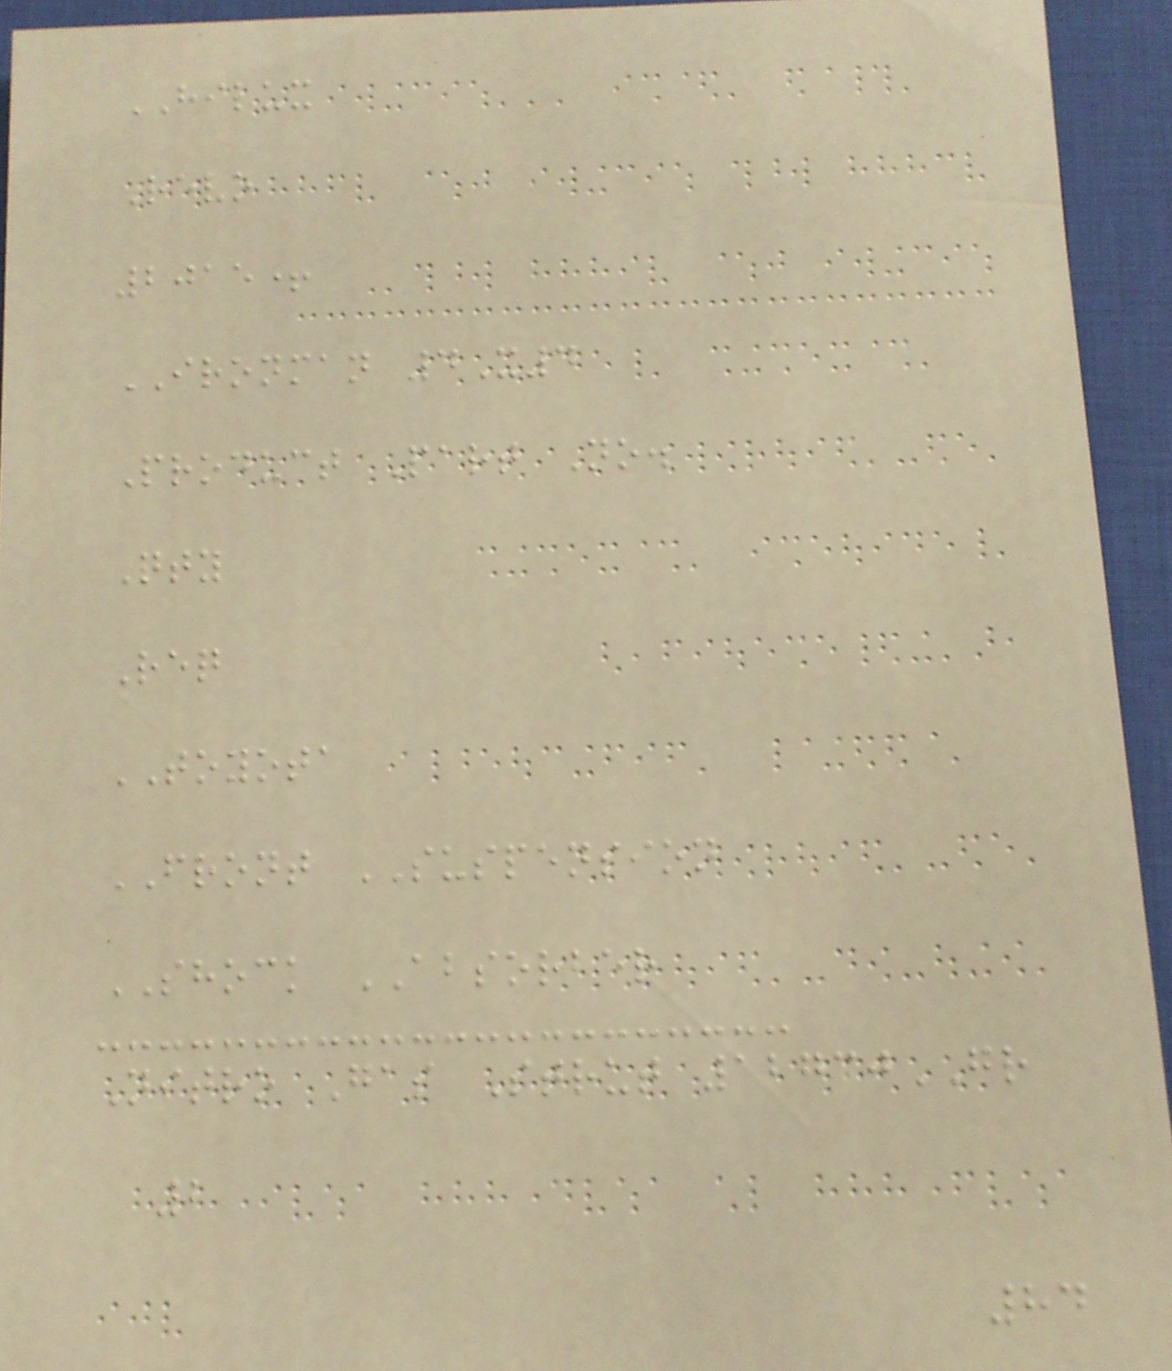HILUX
Revo
2015+
IRONMAN 4X4
Product Part No.
Qty
Req
TOYOTA
FRONT SUSPENSION
SHOCK ABSORBER
Nitro Gas Strut 12730GR
2
84
